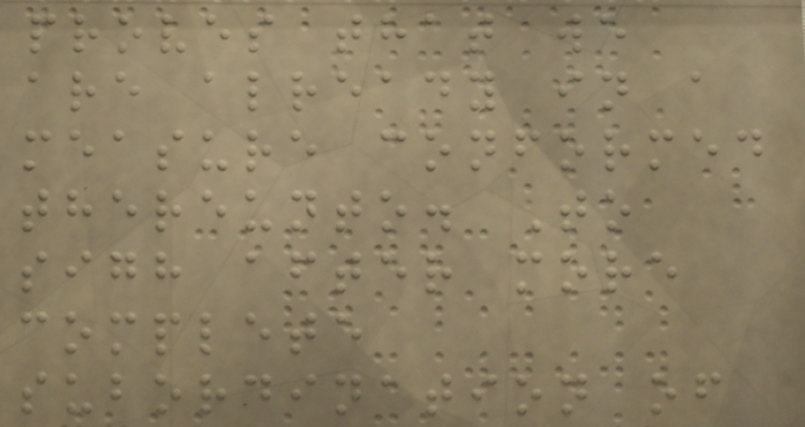proves that we
are already in a
measure conformed
thereunto. To
sigh after more
complete
subordination of
